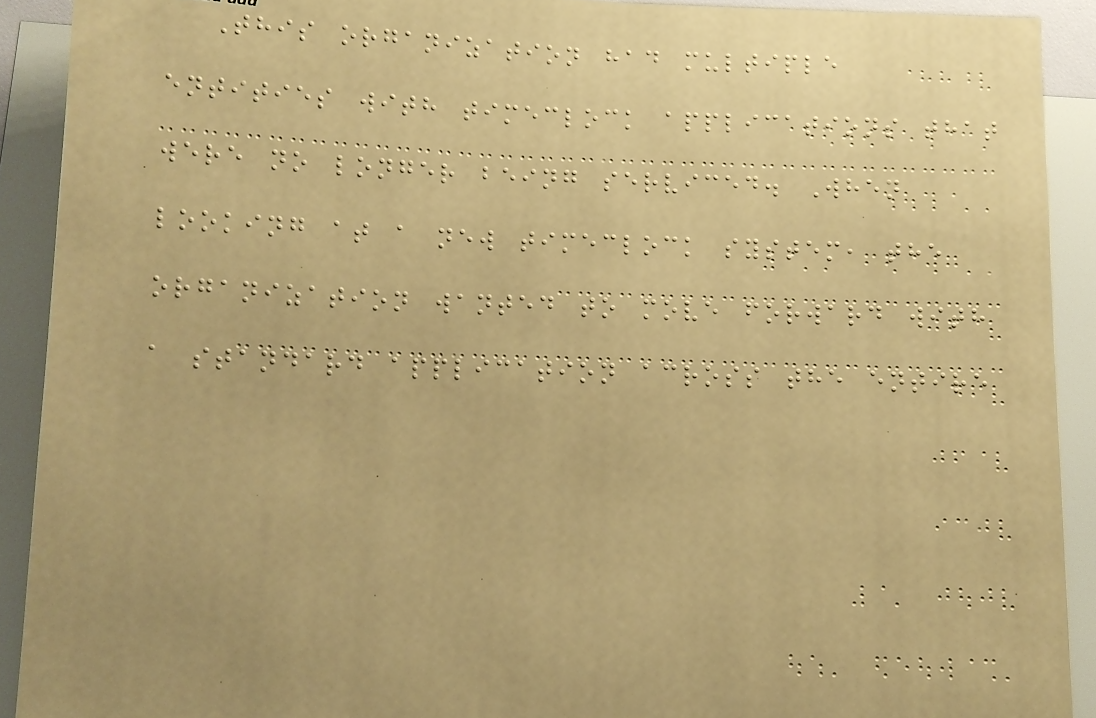This organization had multiple
entities with timeclock applications that
were no longer being serviced. When
looking at a new timeclock system, the
organization wanted to move forward with
a standard application across the entire
